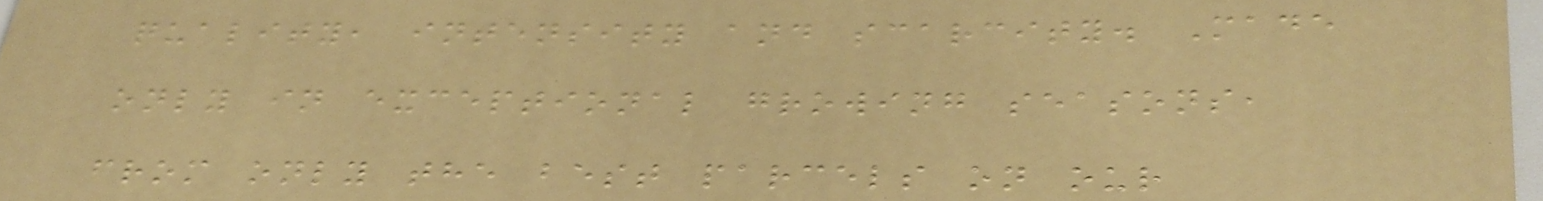quality, intensity and scarcity. Made
only in exceptional growing seasons,
from only the best parcels on our
